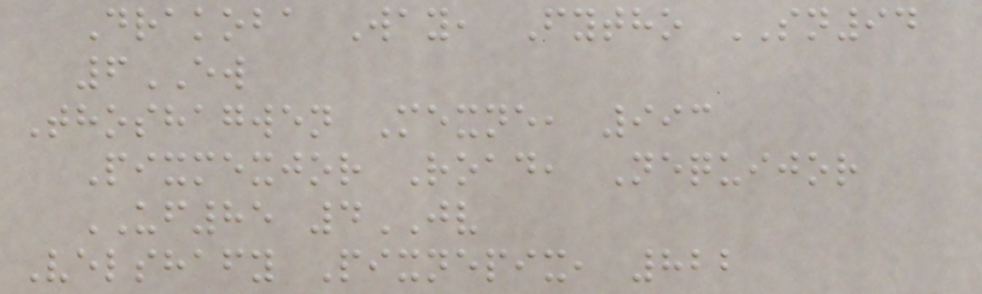Drakoba Way, Fytho SN94
6EW
Thoshagwen Mexne, 993
Pixmexjor Road, Nequijor
UF85 4JV
Velshafy Pixnepix, 822
